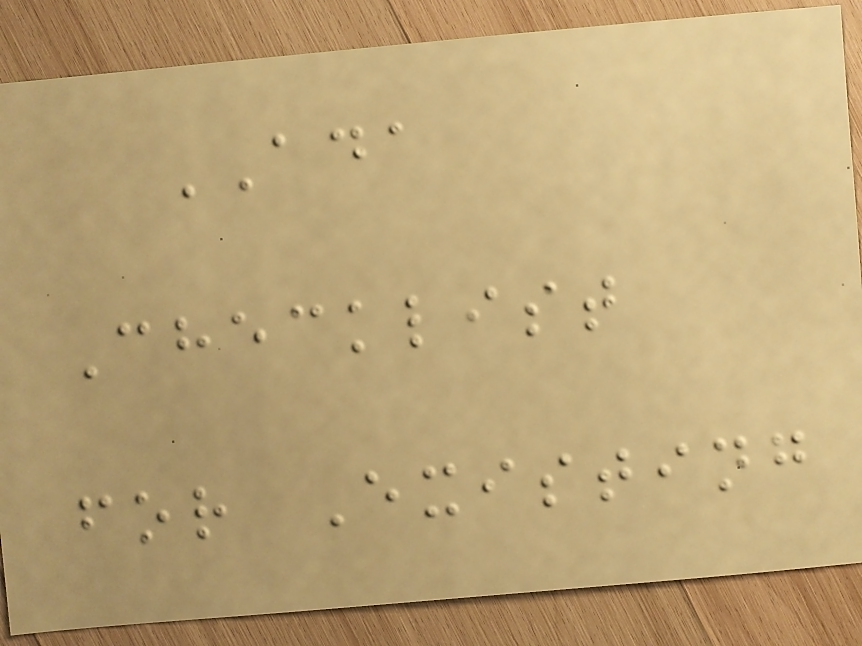ADA
Checklist
for Existing
